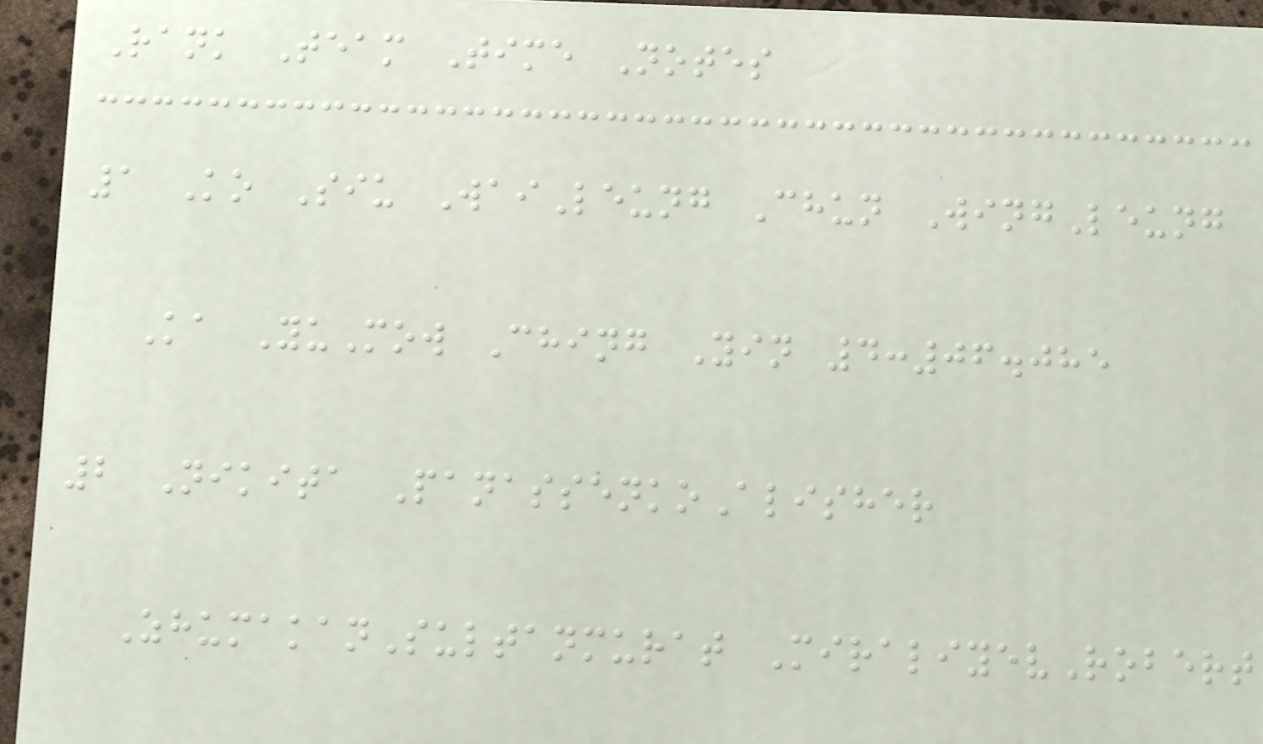Rank Team Time Notes
1 Ko Siu WaiLeung Chun WingLeung
Ka YuMow Ching Yin 4:06.085
2 Nikita PanassenkoAlisher
ZhumakanSultanmurat MiraliyevRobert
